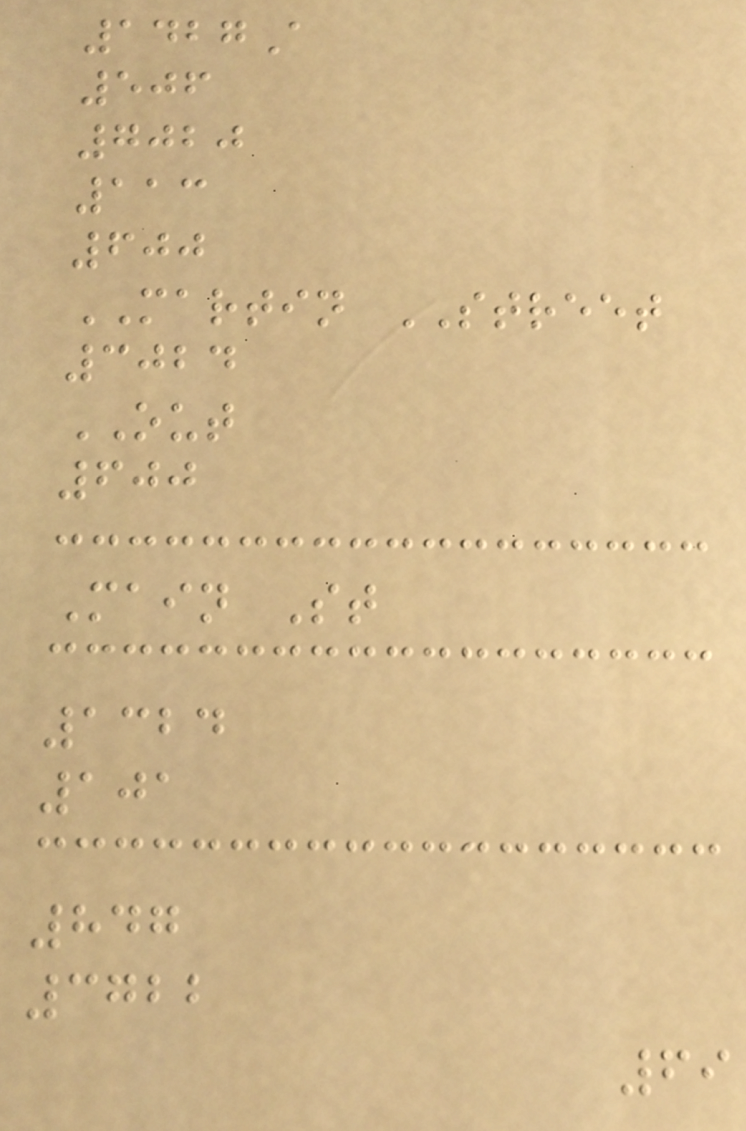1427A
506
7020
113
600
MARTIN STREET
3024
OUT
600
Main St
1324
101
847
3722
69
